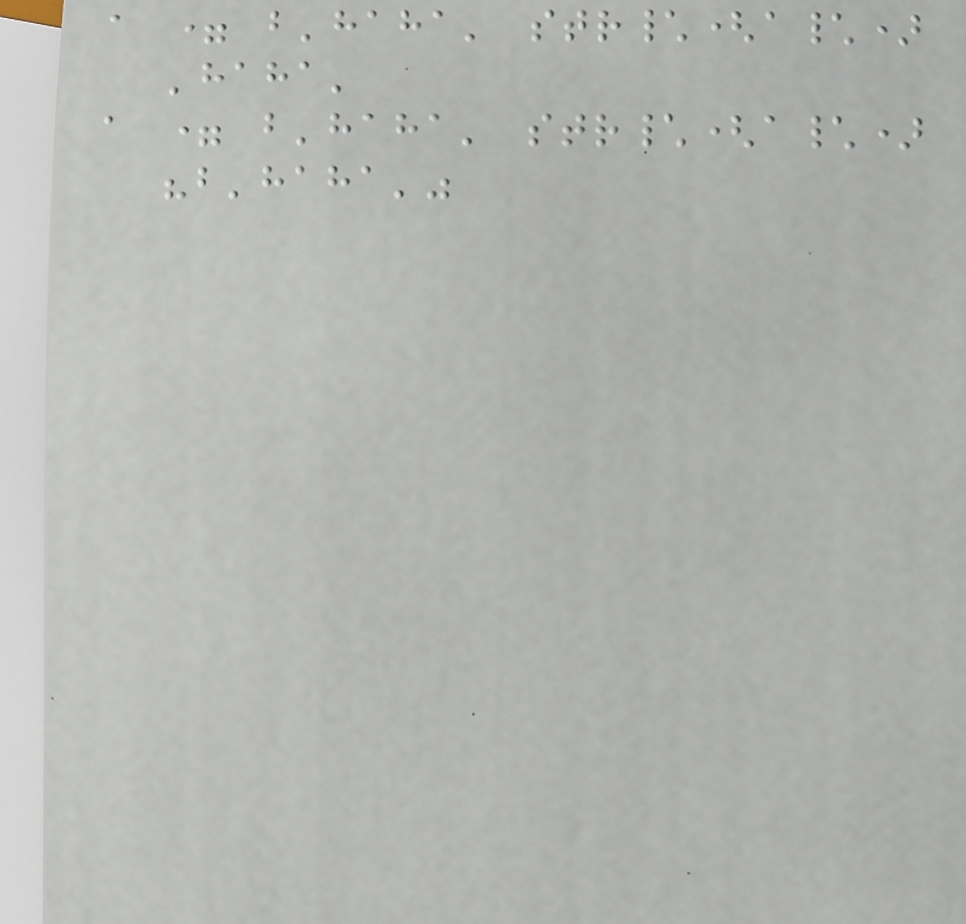a = b'haha' str\(a\)
'haha'
a = b'haha' str\(a\)
"b'haha'"
